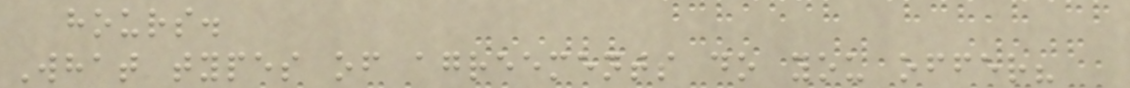hours.
What types of agreements do you offer?
